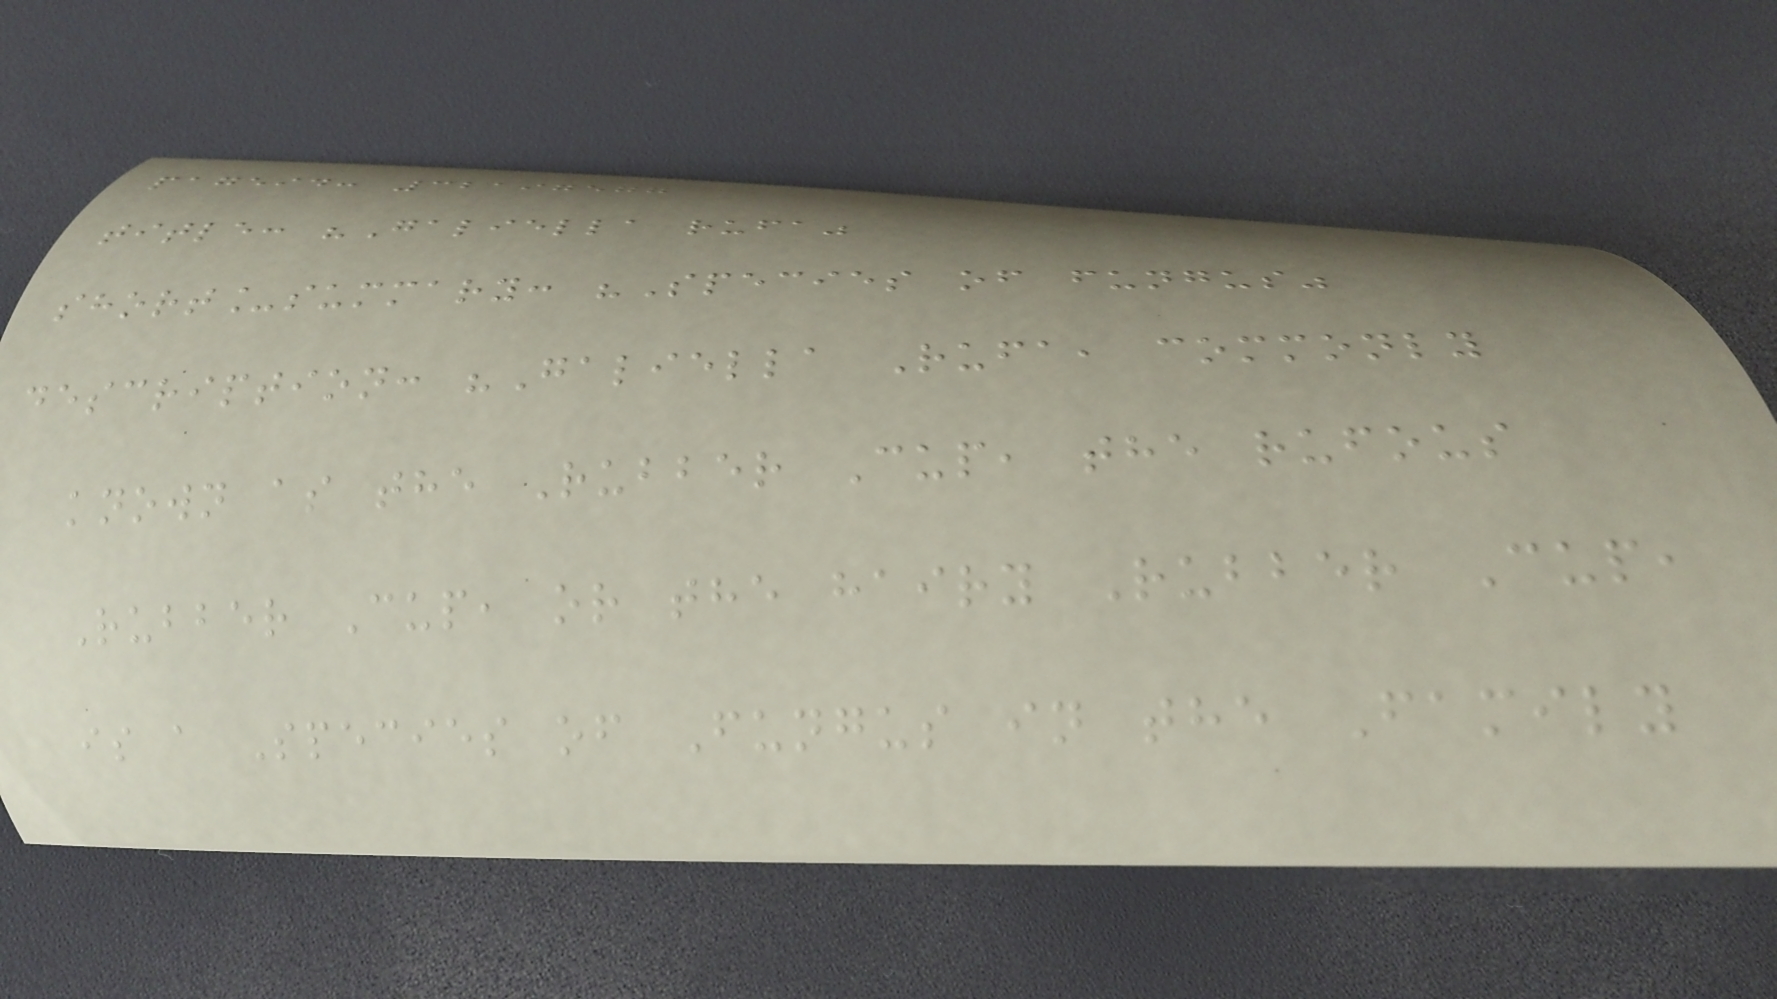pageid: 32197577
title: "Galiella rufa"
short_summary: "Species of fungus"
description: "Galiella Rufa, commonly
known as the Rubber Cup, the rufous
Rubber Cup, or the hairy Rubber Cup,
is a Species of Fungus in the Family
